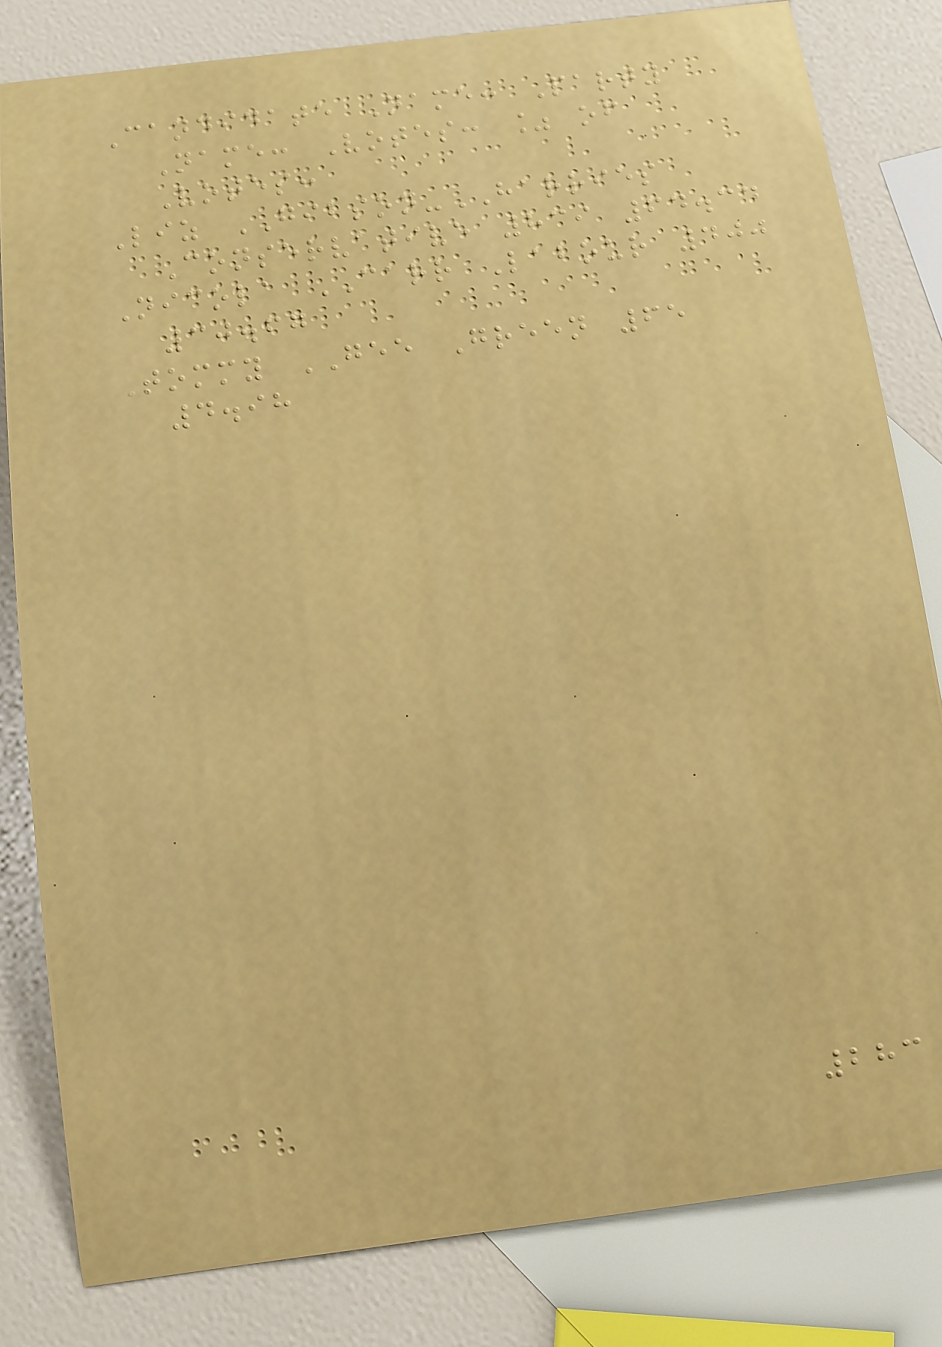Candidate Name: Party
Name: Votes: % of
Votes:
Liz GIBSON-HARRIES
Conservative 839 64.34
Nicola CARR Labour 400
30.67
Tommy GEE Green 65
4.98
283
